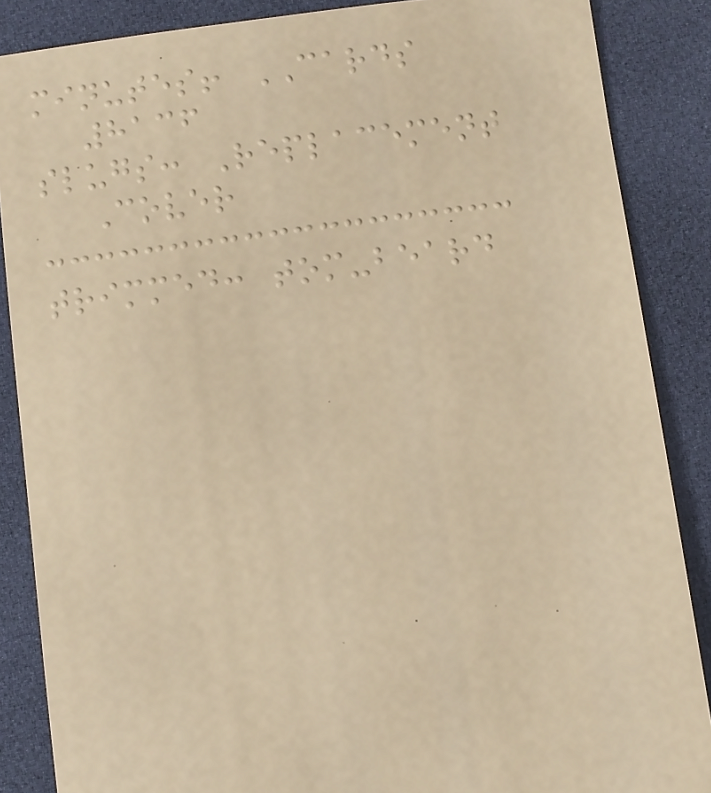minutes! CARDS
8136
slugs: Replacement
Cover
trimmed: tom-beard
